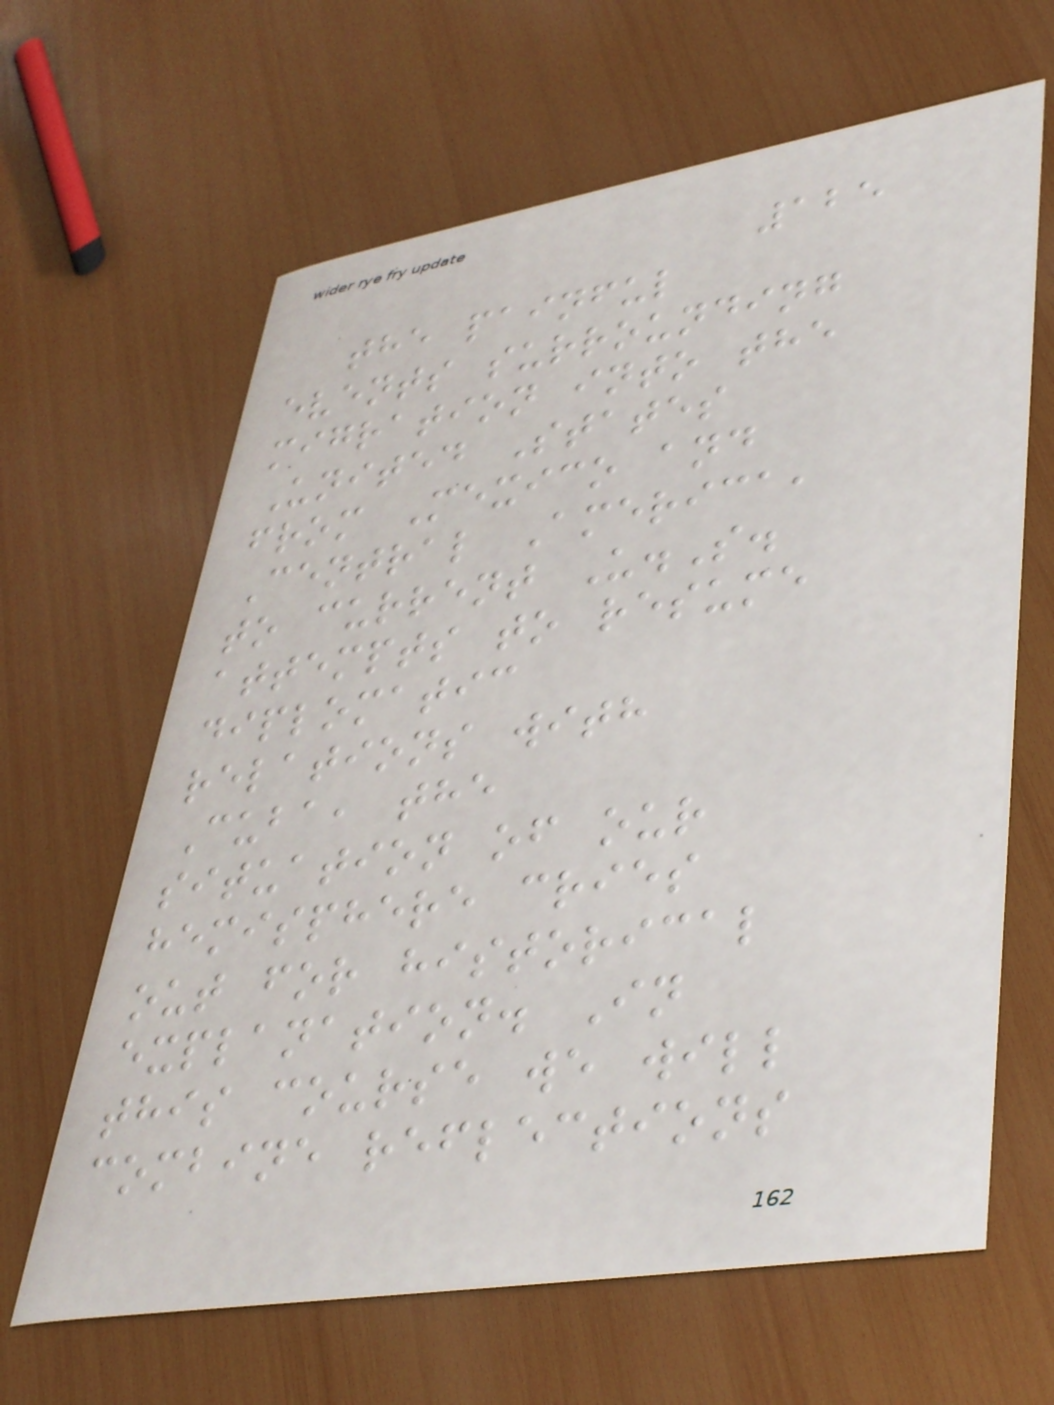125
the painful
events surrounding
migration into the
United States
from Mexico and
Central America,
to current U.S.
attempts to resume
diplomatic
relations with
Cuba, the
situation of our
hemisphere cries
out for historical
explanation. In
this course we will
combine reflections
